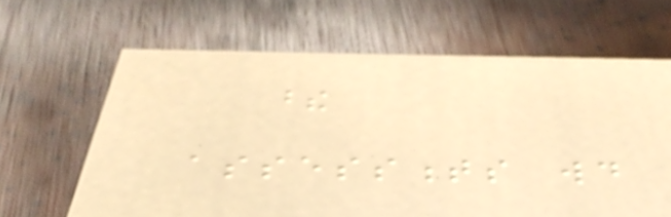these
assessments would
